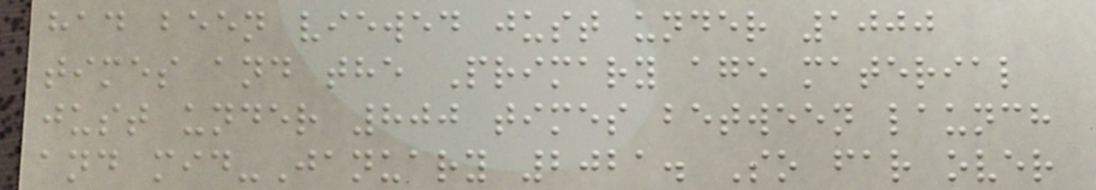had been viewed just under 1000
times and the Primary age material
just under 800 times between launch
and mid-January 2021. So far over
